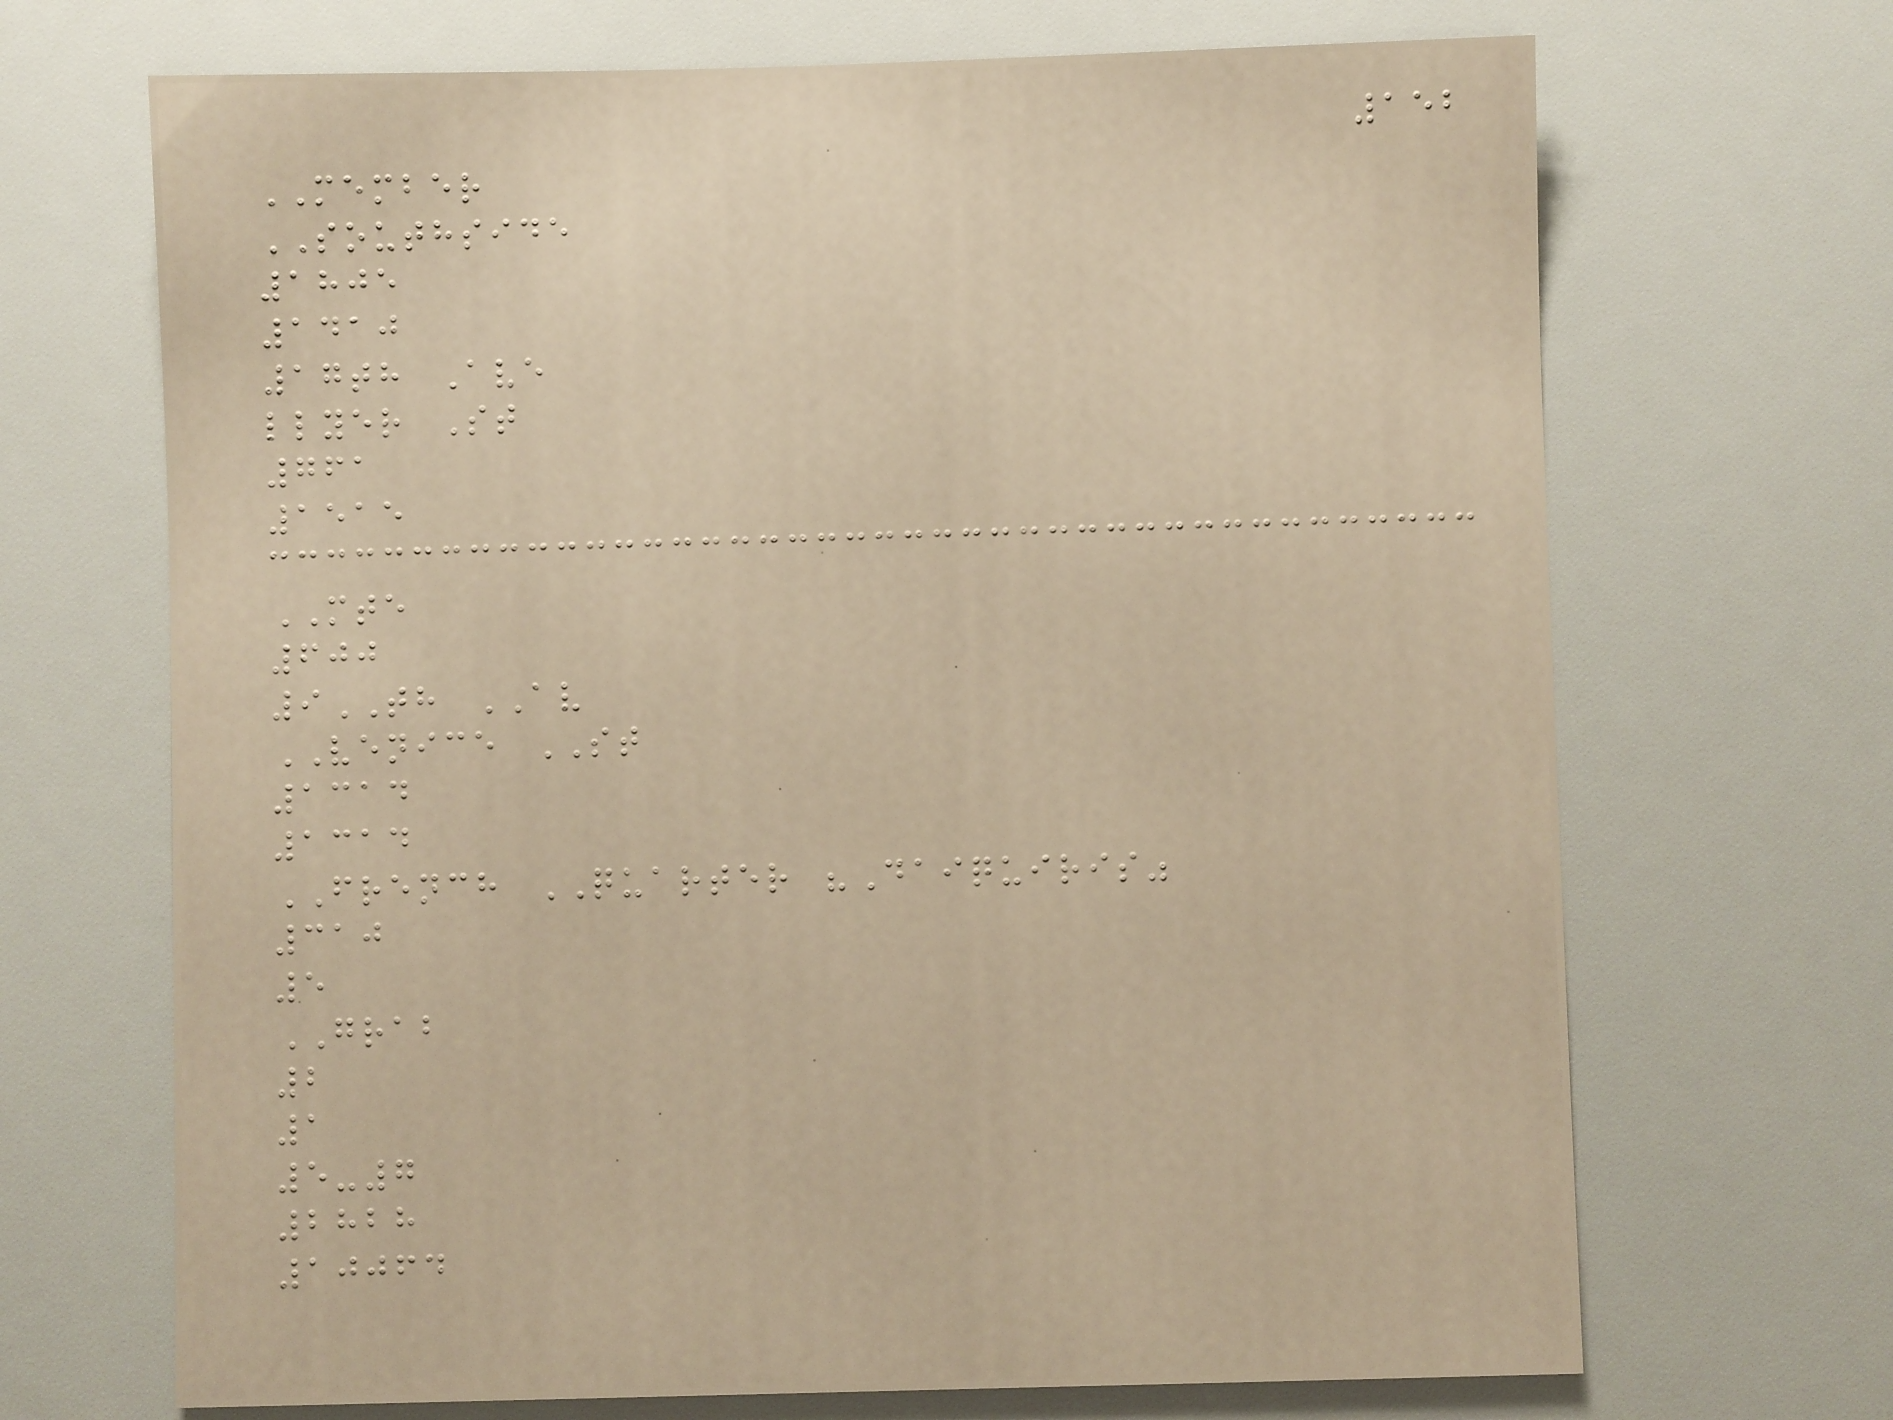152
MEMBER
SOUTHSIDE
1805
1410
17th Ave
llyer St
761
1515
MTE
600
9TH AV
VENICE ST
1314
1314
FRENCH QUARTER "Daiquiris"
310
5
GRAB
2
1
5-7
2828
10064
